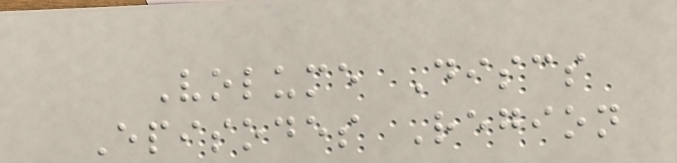Volume Discs
Episodes Region
